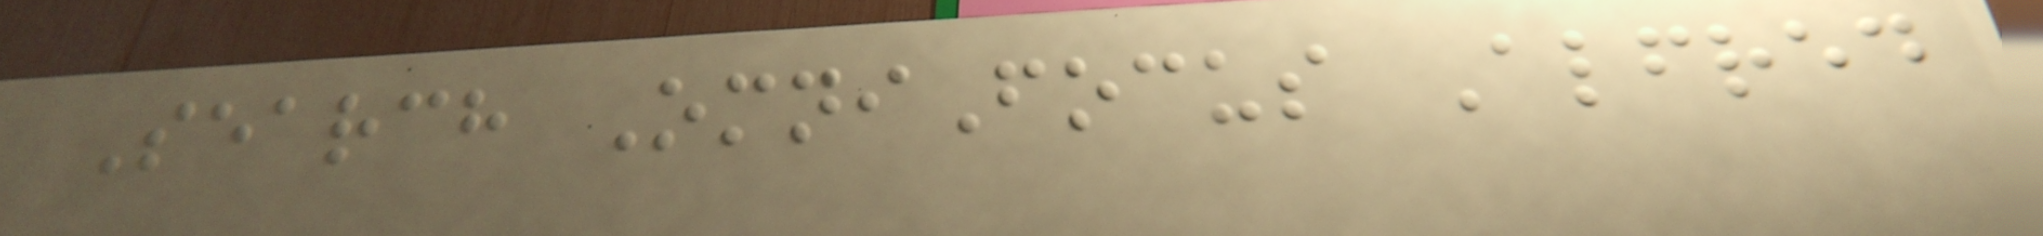Search OmniFocus Alfred
